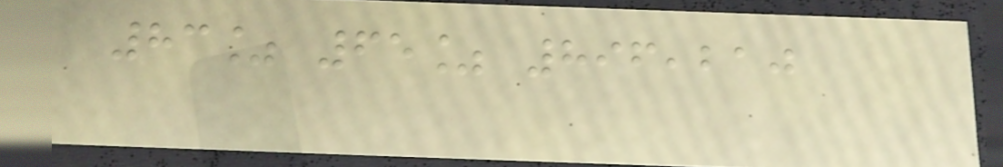83% 65% 896,210
